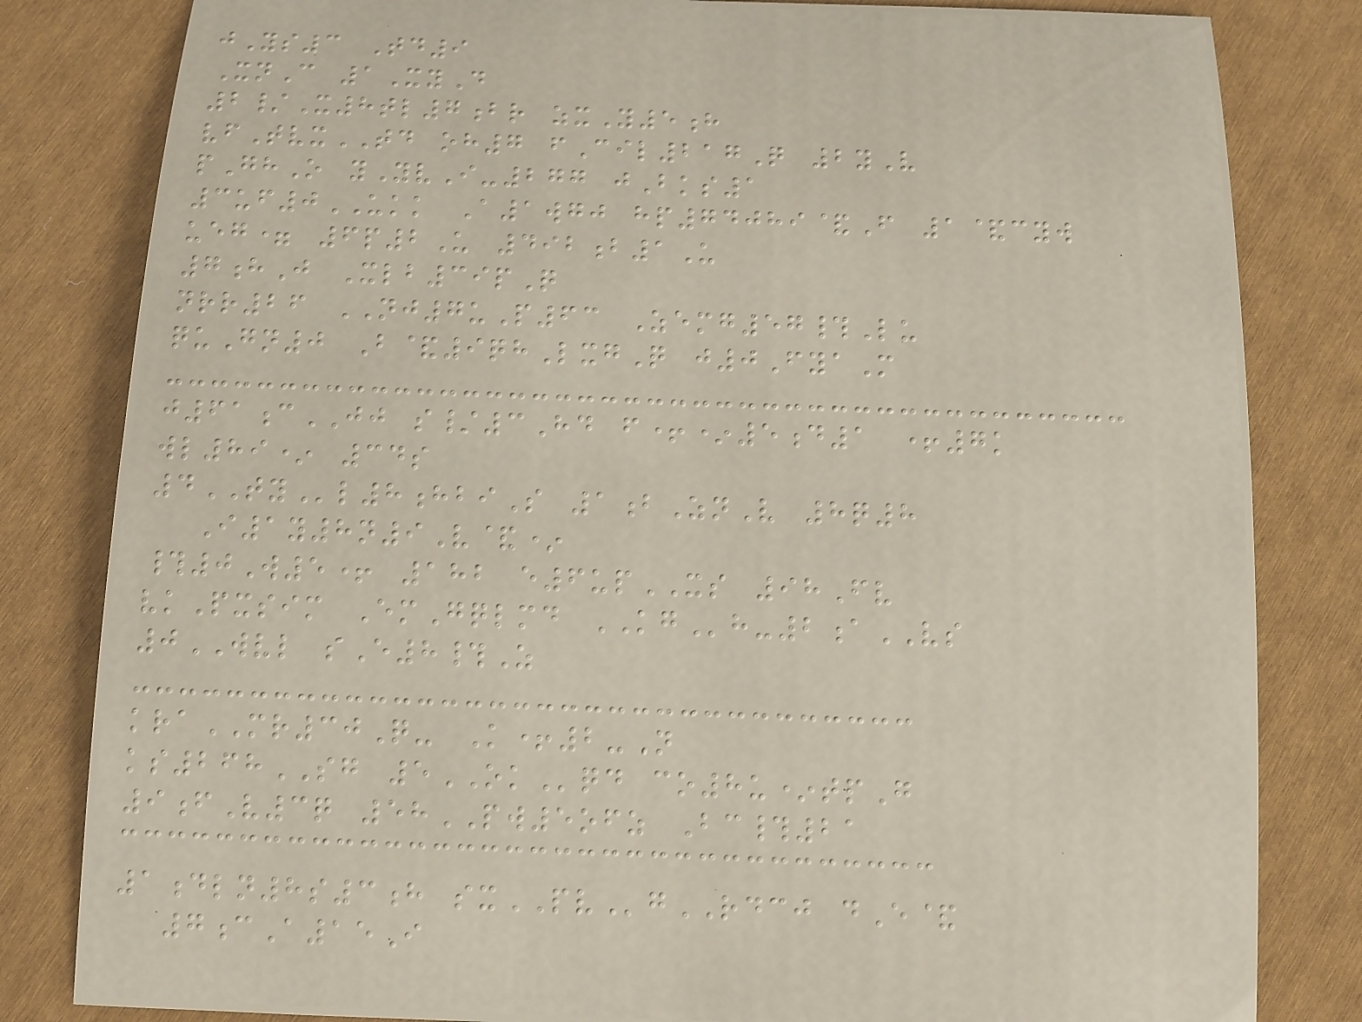jYs3 Td9
XnC 1XyD
2/X8tl7br zxY5h
vfTvxTD oh7 fCil217Q 2yV
pGhO yYvI-277 jBks1
3uf0UKK A1wgj hp74089&F 1&cyw
ueg= 6p2U 492b1U
7hJ Xlb39pQ
nrr26 NJ7uP63 Zemg57#Lu
quGn0 B&9qhLxgQ j0FyaM
j61cJJ s/3Hd f+*5d1 +7k
wl89* 34s
4TYl8hbiS 1bZnV 8q8
I1y8n9V&*
#0W5+ 182 e6upXS 98Fv
vkPxsim EmGqlmd KGh-2aVS
0WVL sE8#Z
kraMR30Q- K+2-N
ks268SG 5OKqd co8u*tpG
9fV3q 58PW5ofz Bc#21
1dln8s3h sxPVgRDCJ dE&
7cA15I
